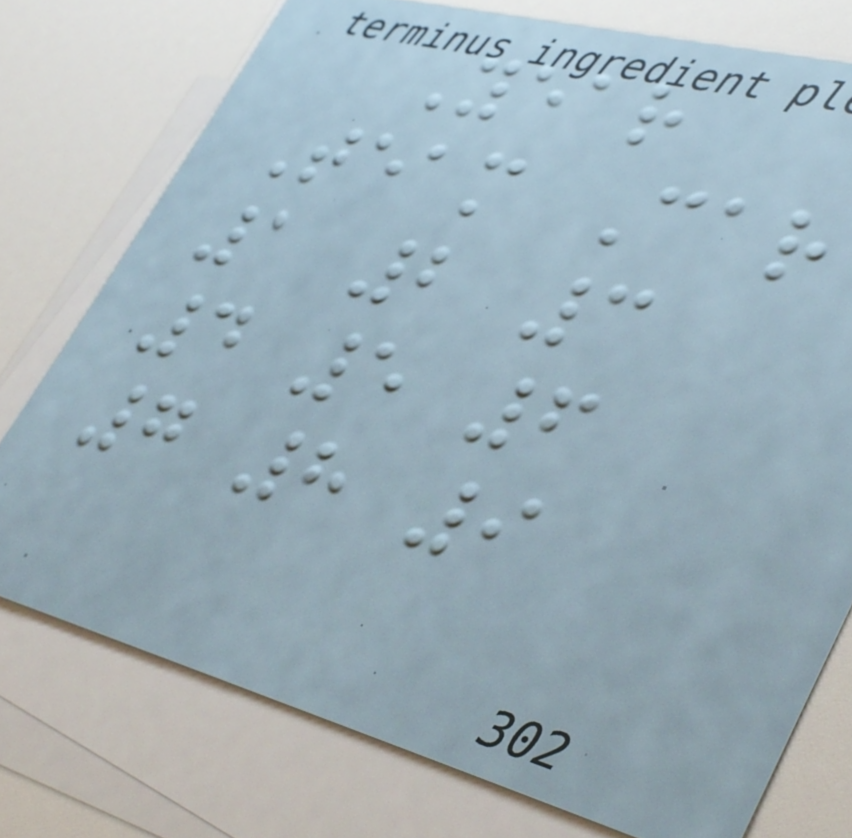Year
Team Car
1 2 3
4 5 6
7 8 9
